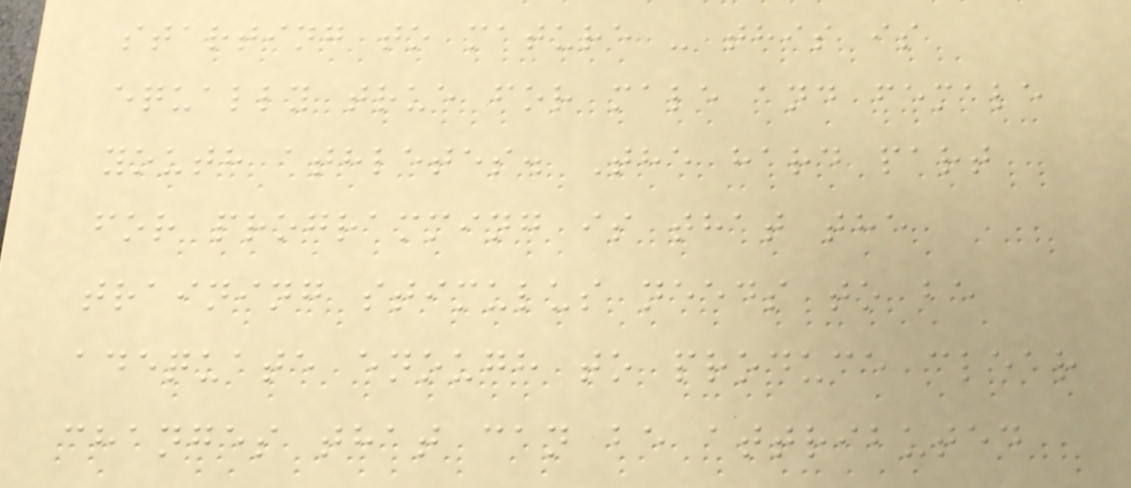starting to mature - this is
equally true for male and female
youth athletes. The hard part
for programming is that the
training stimulus needs to be
adequate enough to produce clear
changes that can be attributed
